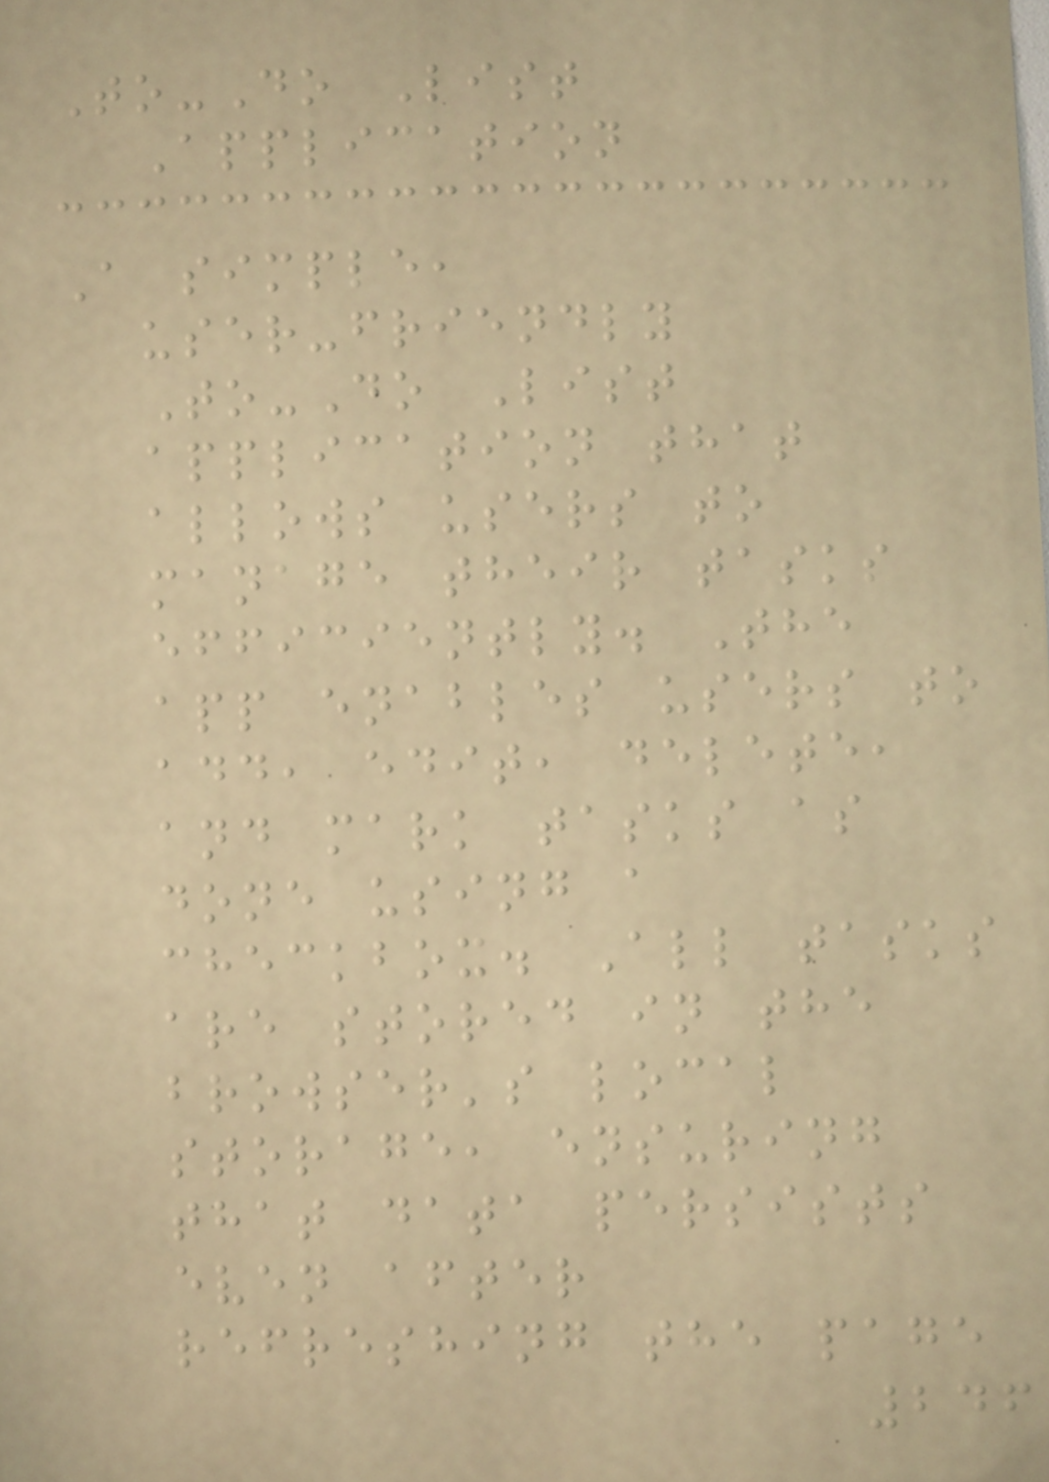To-Do List
Application
A simple,
user-friendly
To-Do List
application that
allows users to
manage their tasks
efficiently. The
app enables users to
add, edit, delete,
and mark tasks as
done using a
checkbox. All tasks
are stored in the
browser's local
storage, ensuring
that data persists
even after
refreshing the page
246
